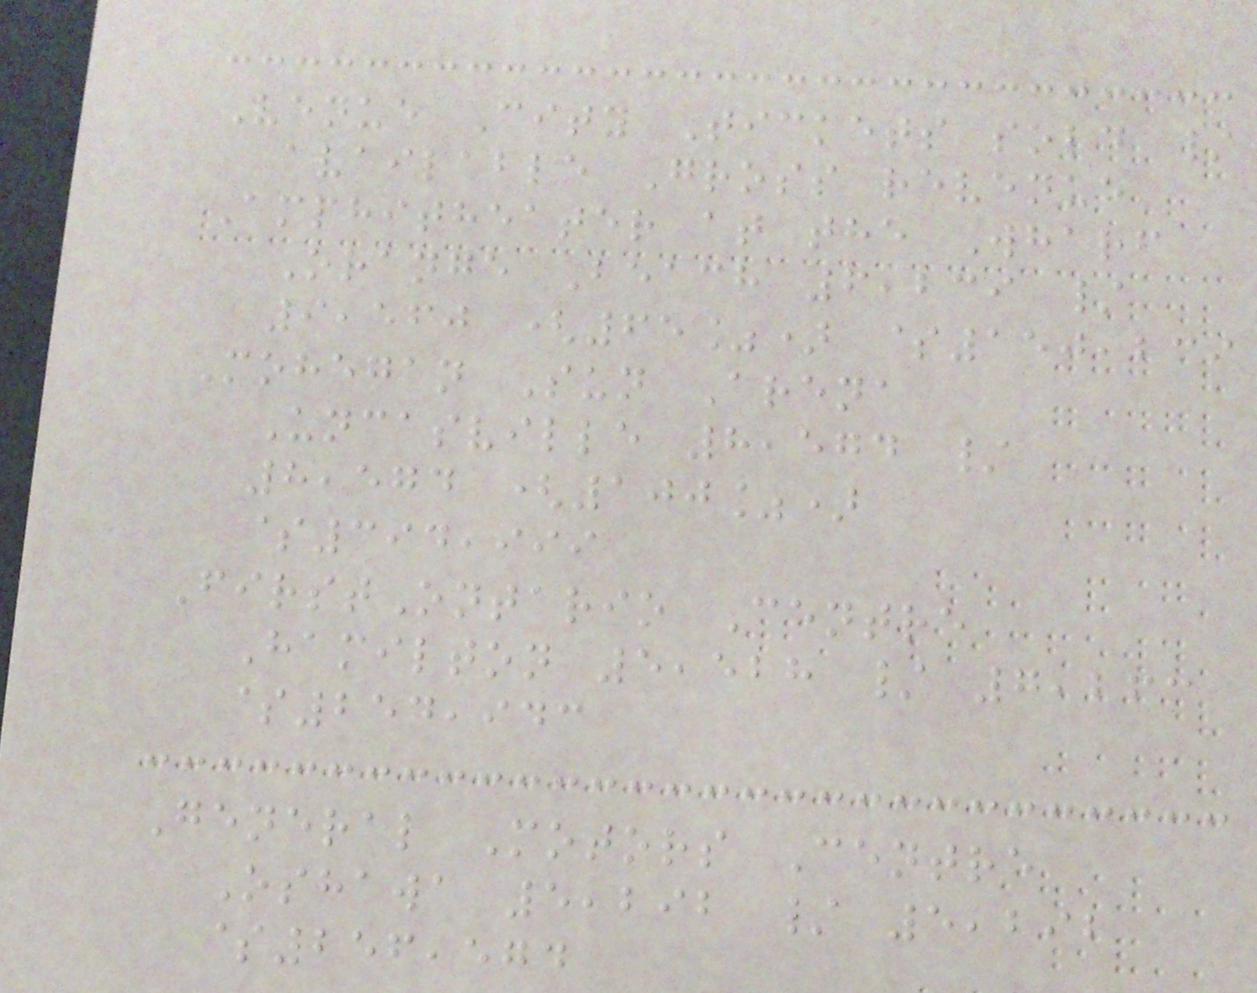Venue City Tickets sold /
available Gross revenue
Amphitheater at the Wharf
Orange Beach 6,239 /
9,560 (65%) $150,239
Mohegan Sun Arena
Uncasville 8,574 /
8,574 (100%)
$394,999
FirstOntario Centre
Hamilton 5,528 / 7,263
$254,943
General Motors Centre
Oshawa 5,292 / 5,292
$256,574
